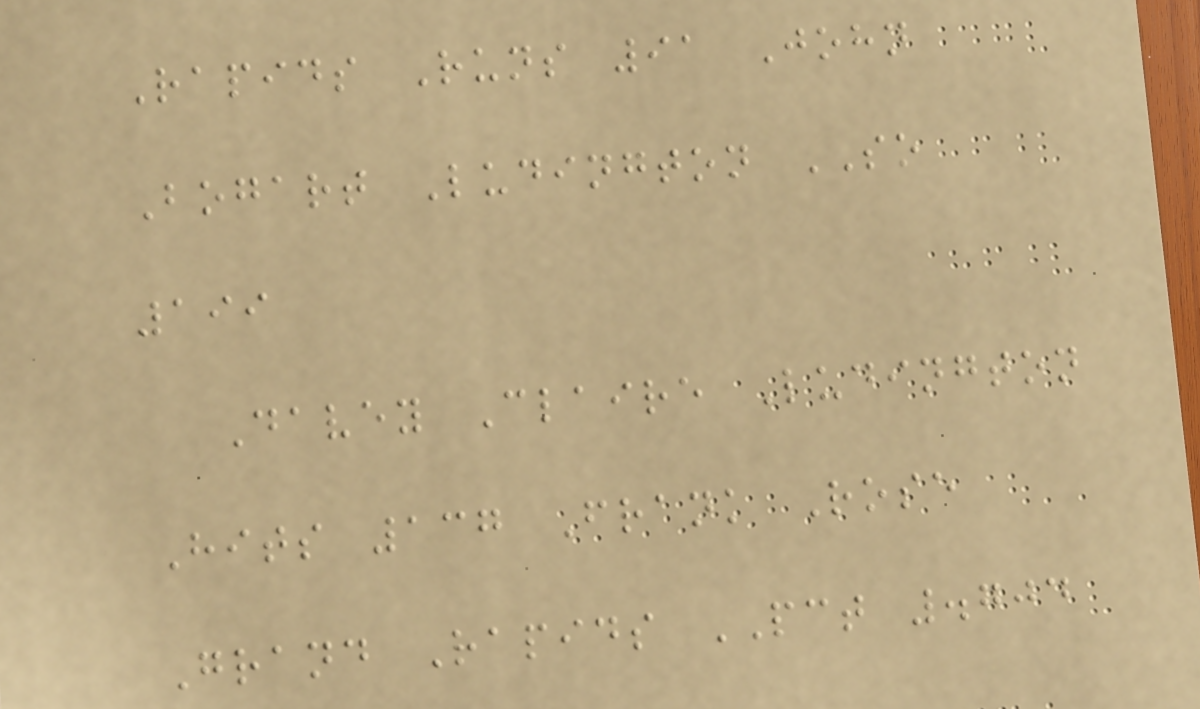Rapids Runs 91 John
Bogart Ludington SO
199
Davey Claire Ludington
Hits 137 Frank Rose
Grand Rapids PCT .704
